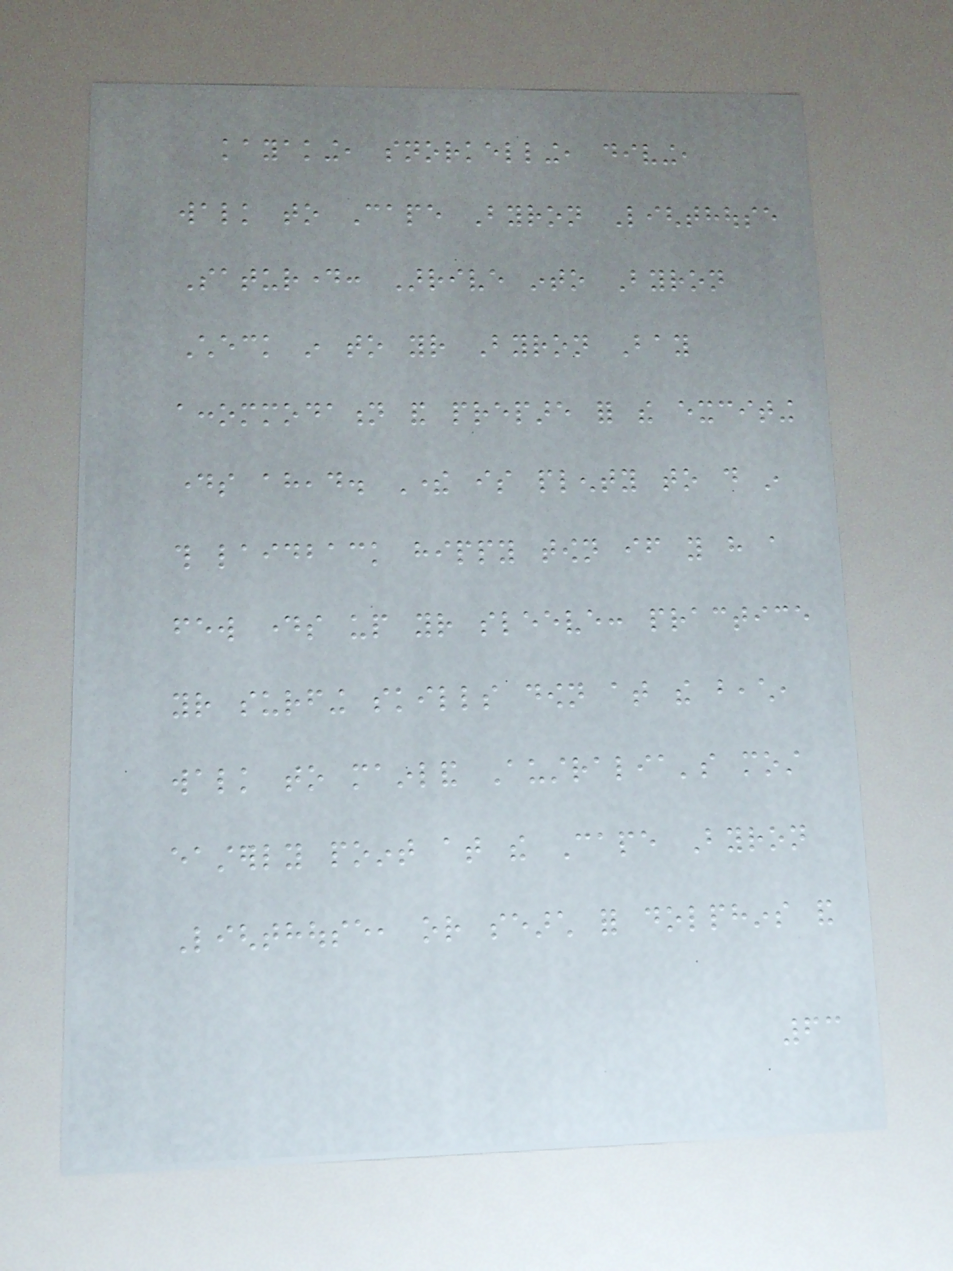kayaking, snorkelling, diving,
walk to Cape Byron Lighthouse
Saturday: Arrive into Byron
Check in to your Byron Bay
accommodation and prepare for the exciting
days ahead. There is plenty to do in
this laidback hippy town if you have a
few days up your sleeve: practice
your surfing skills down at the beach,
walk to mainland Australia's most
easterly point at the Cape Byron
Lighthouse, or search for dolphins and
63
